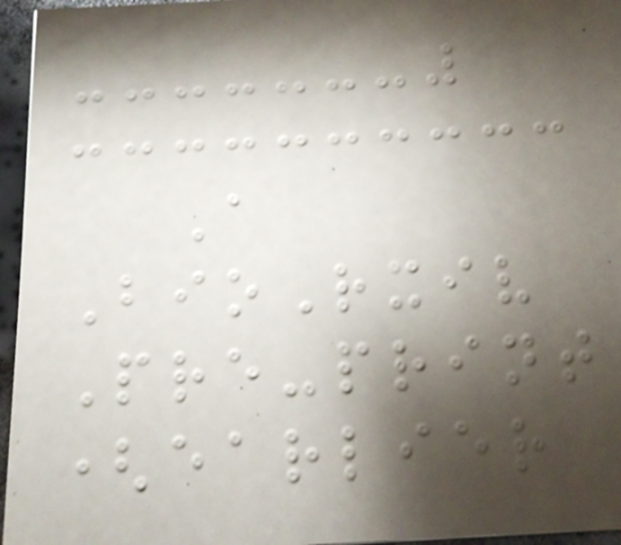A
BioRxiv
Pre-print
(earlier
